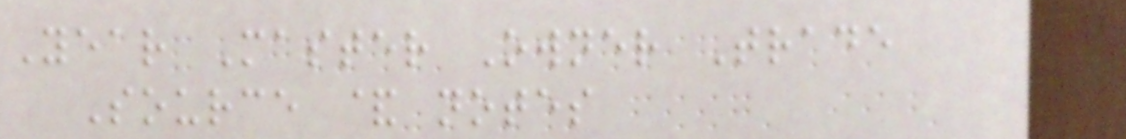Year Master Owner Trade
Source & notes
